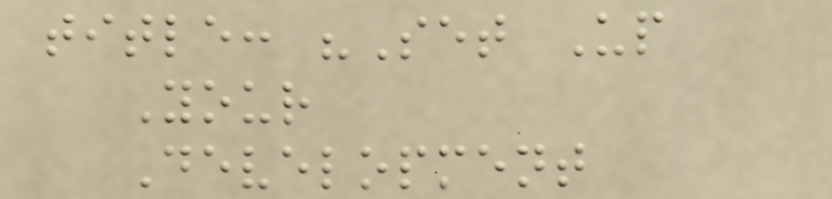title: "Set Up
Your
Development
